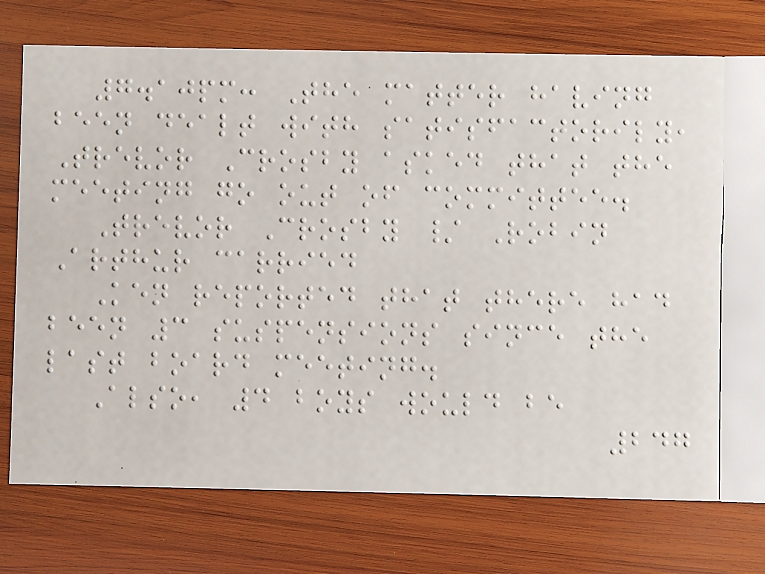7.10pm: The matter having
been dealt with satisfactorily,
Trevor Crosby asked that the
meeting go out of committee.
Trevor Crosby / Robin
Arthur carried
Ken reported that there had
been 3 suspensions since the
last board meeting.
Also, 4 boys would be
247
